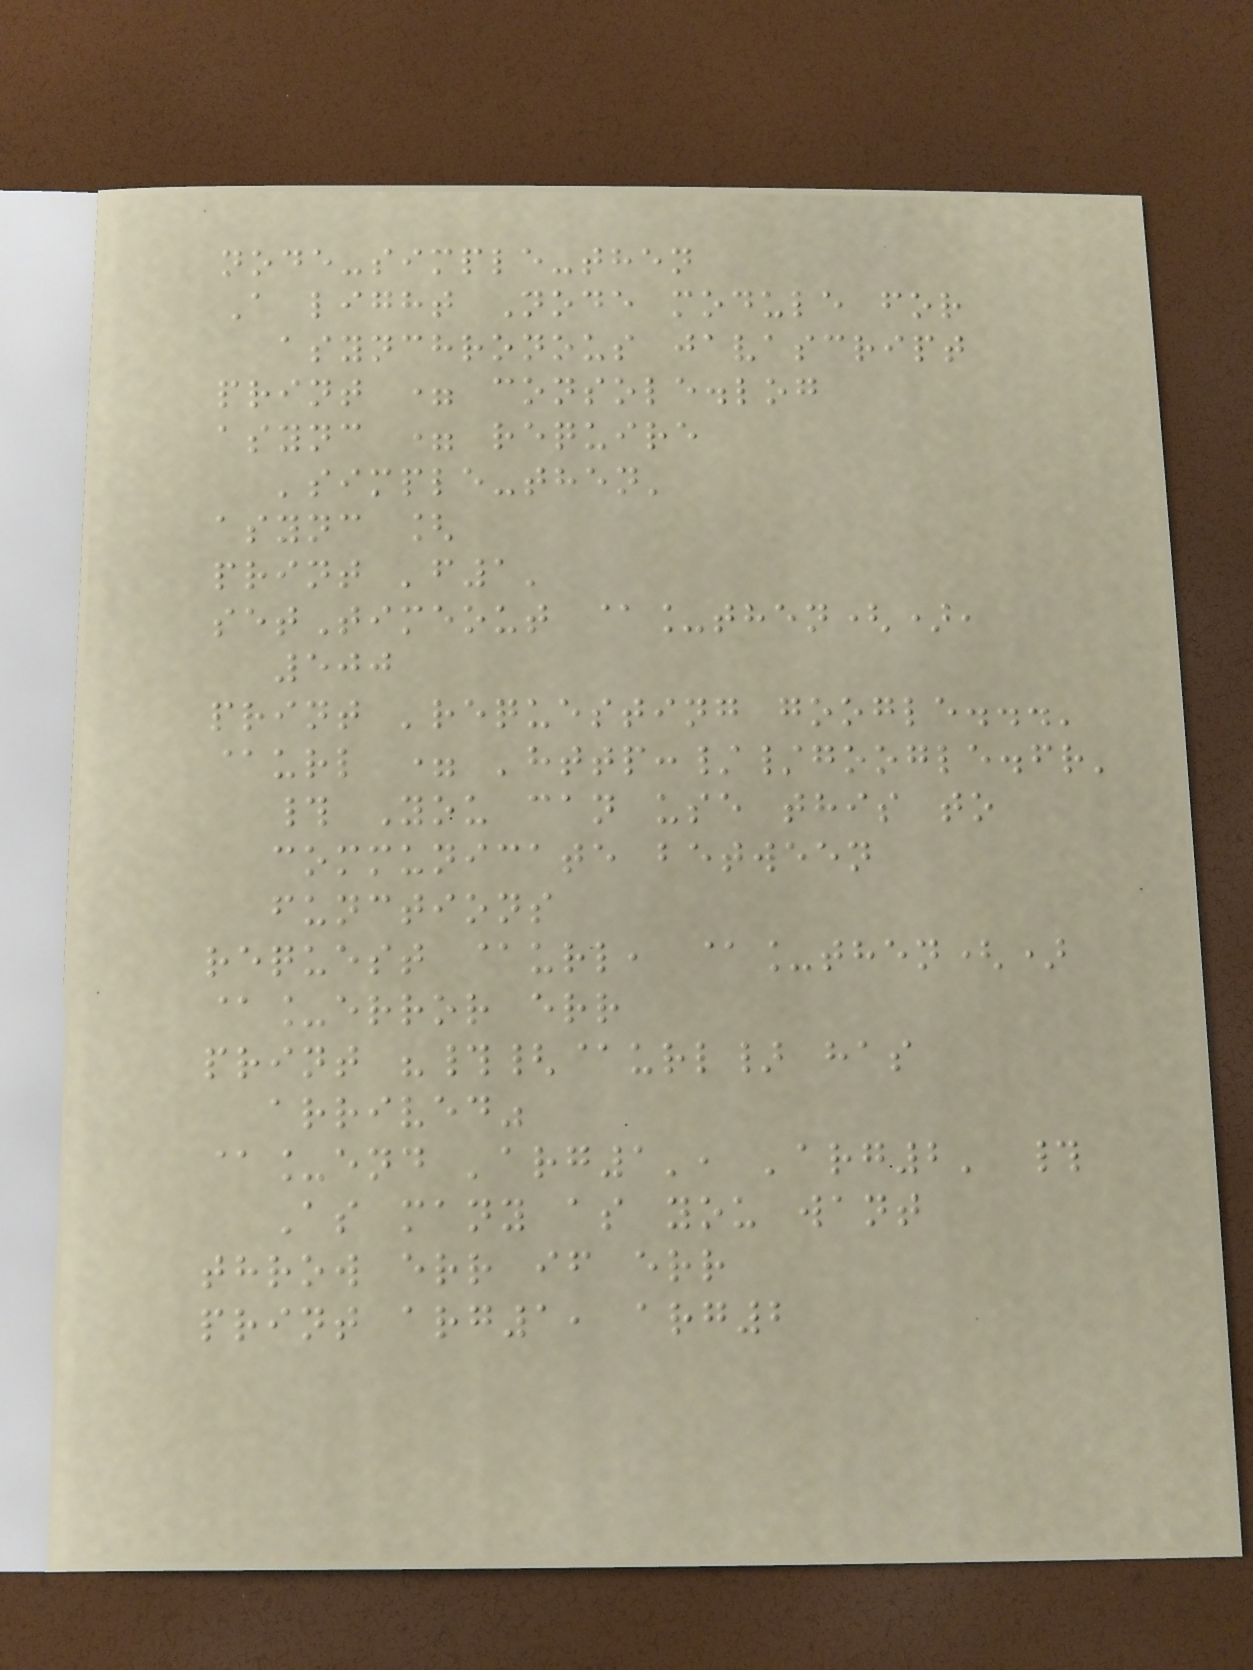node-simple-then
A light Node module for
asynchronous javascript
print = console.log
async = require
'simple-then'
async [
print 'f1'
setTimeout @_then(),
500
print 'requesting google...'
@url = 'http://google.fr'
# You can use this to
communicate between
functions
request @url, @_then()
@_error err
print "#{@url} has
arrived"
@_end 'arg1', 'arg2' #
As many as you want
throw err if err
print arg1, arg2
